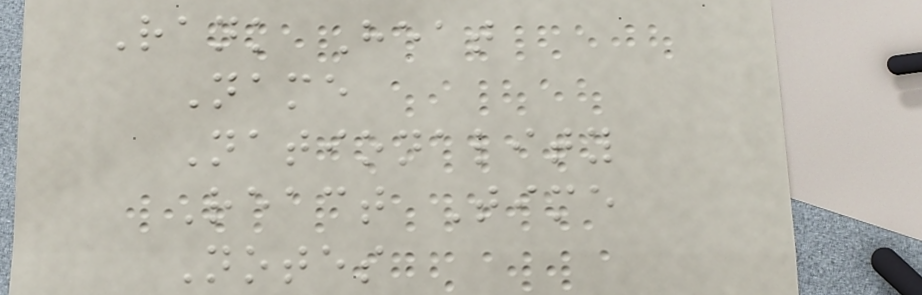Rank Heat
Name
Nationality
React Time
Notes
